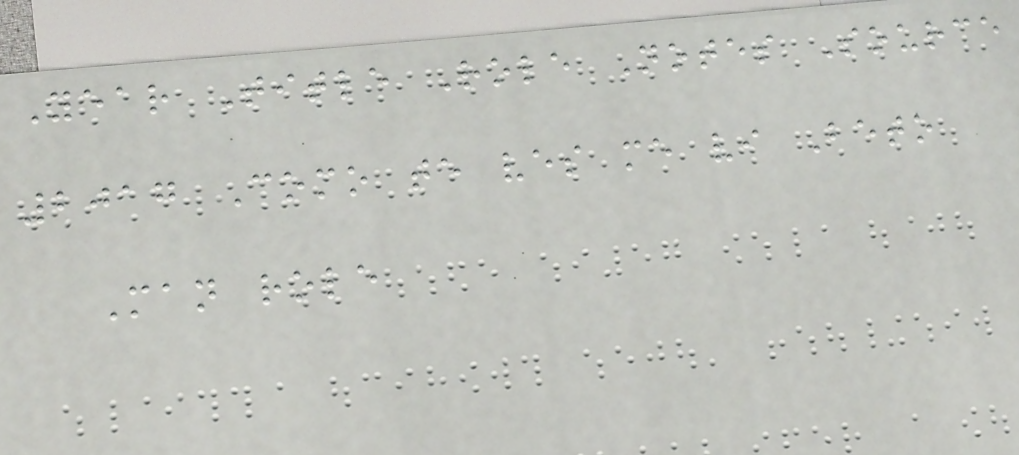Year Title Role Notes Source
2017 Como te ves me vi Beto
Man role
